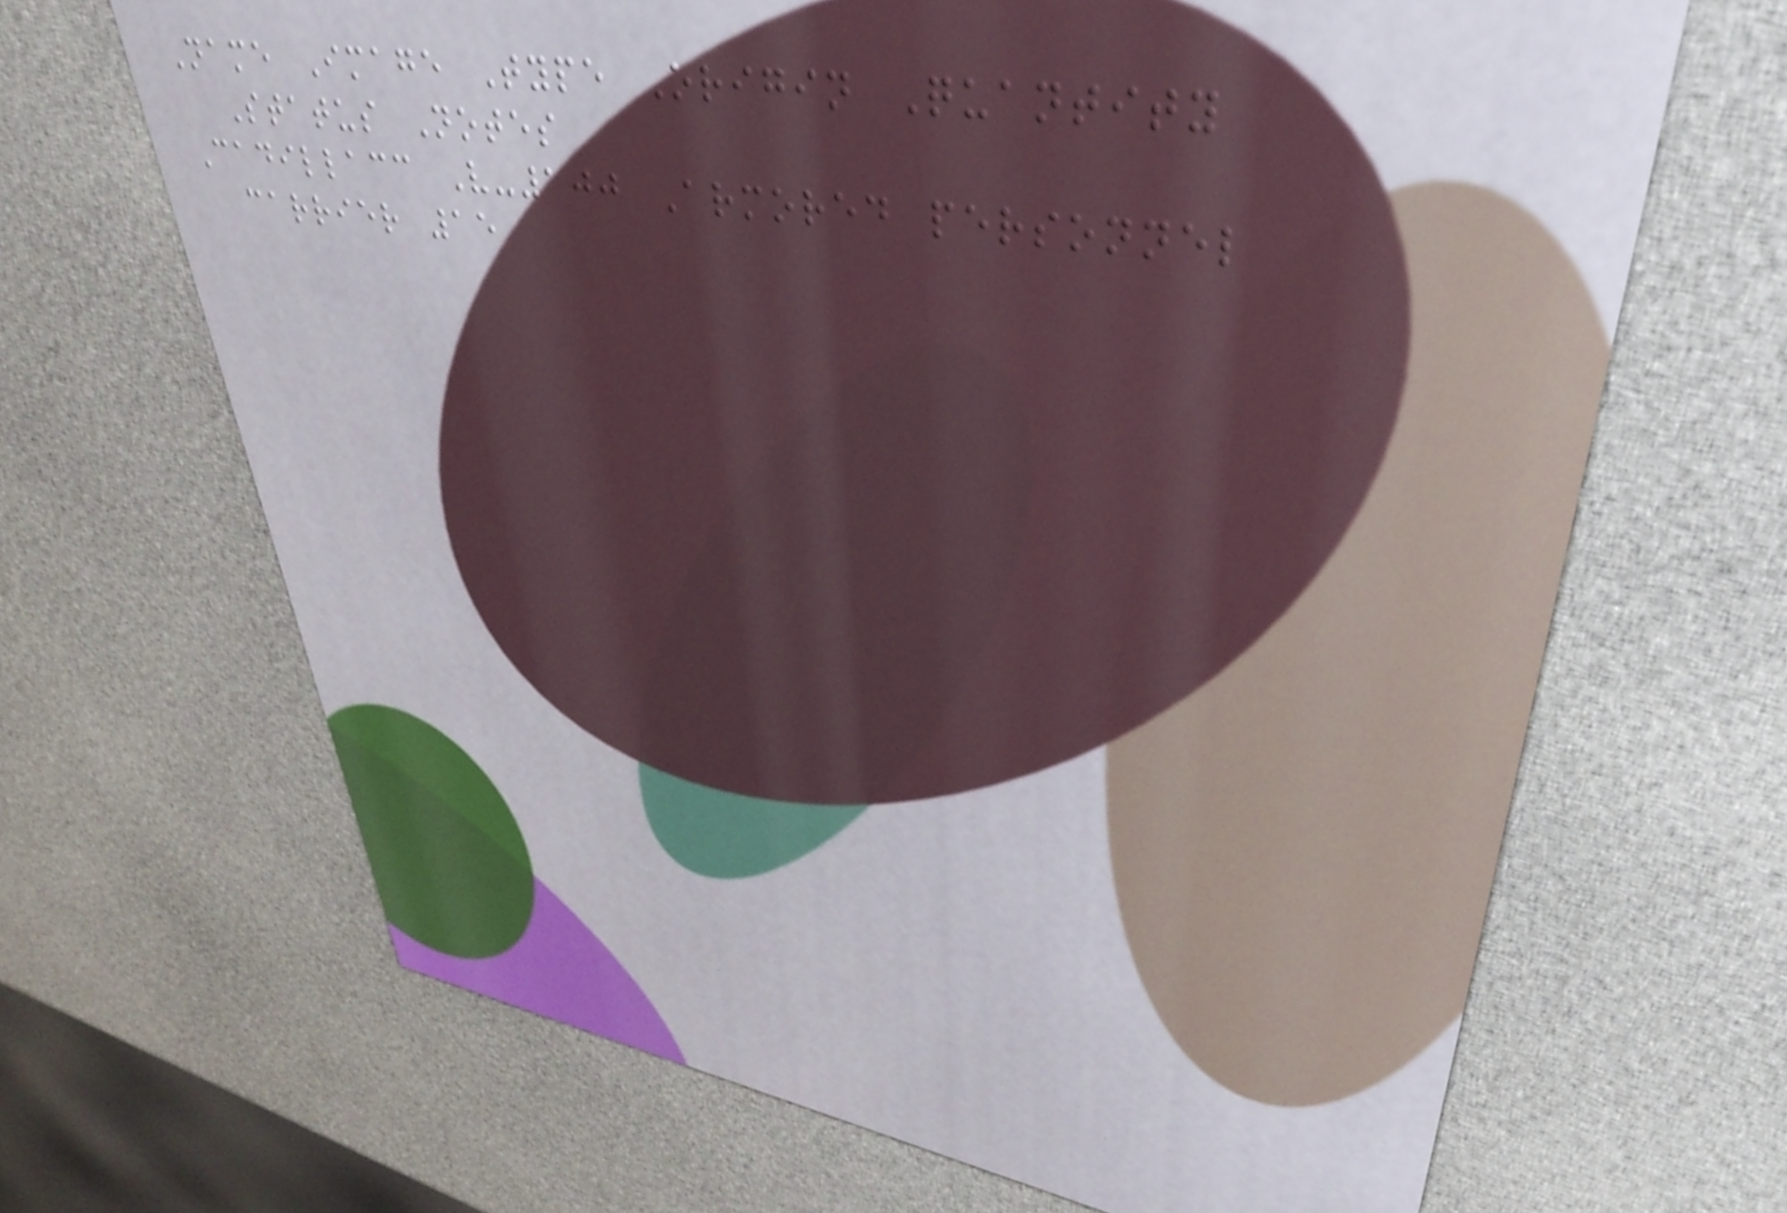Name Image Type Origin Quantity
Status Notes
Cadillacc V-100 Armored personnel
carrier 15
